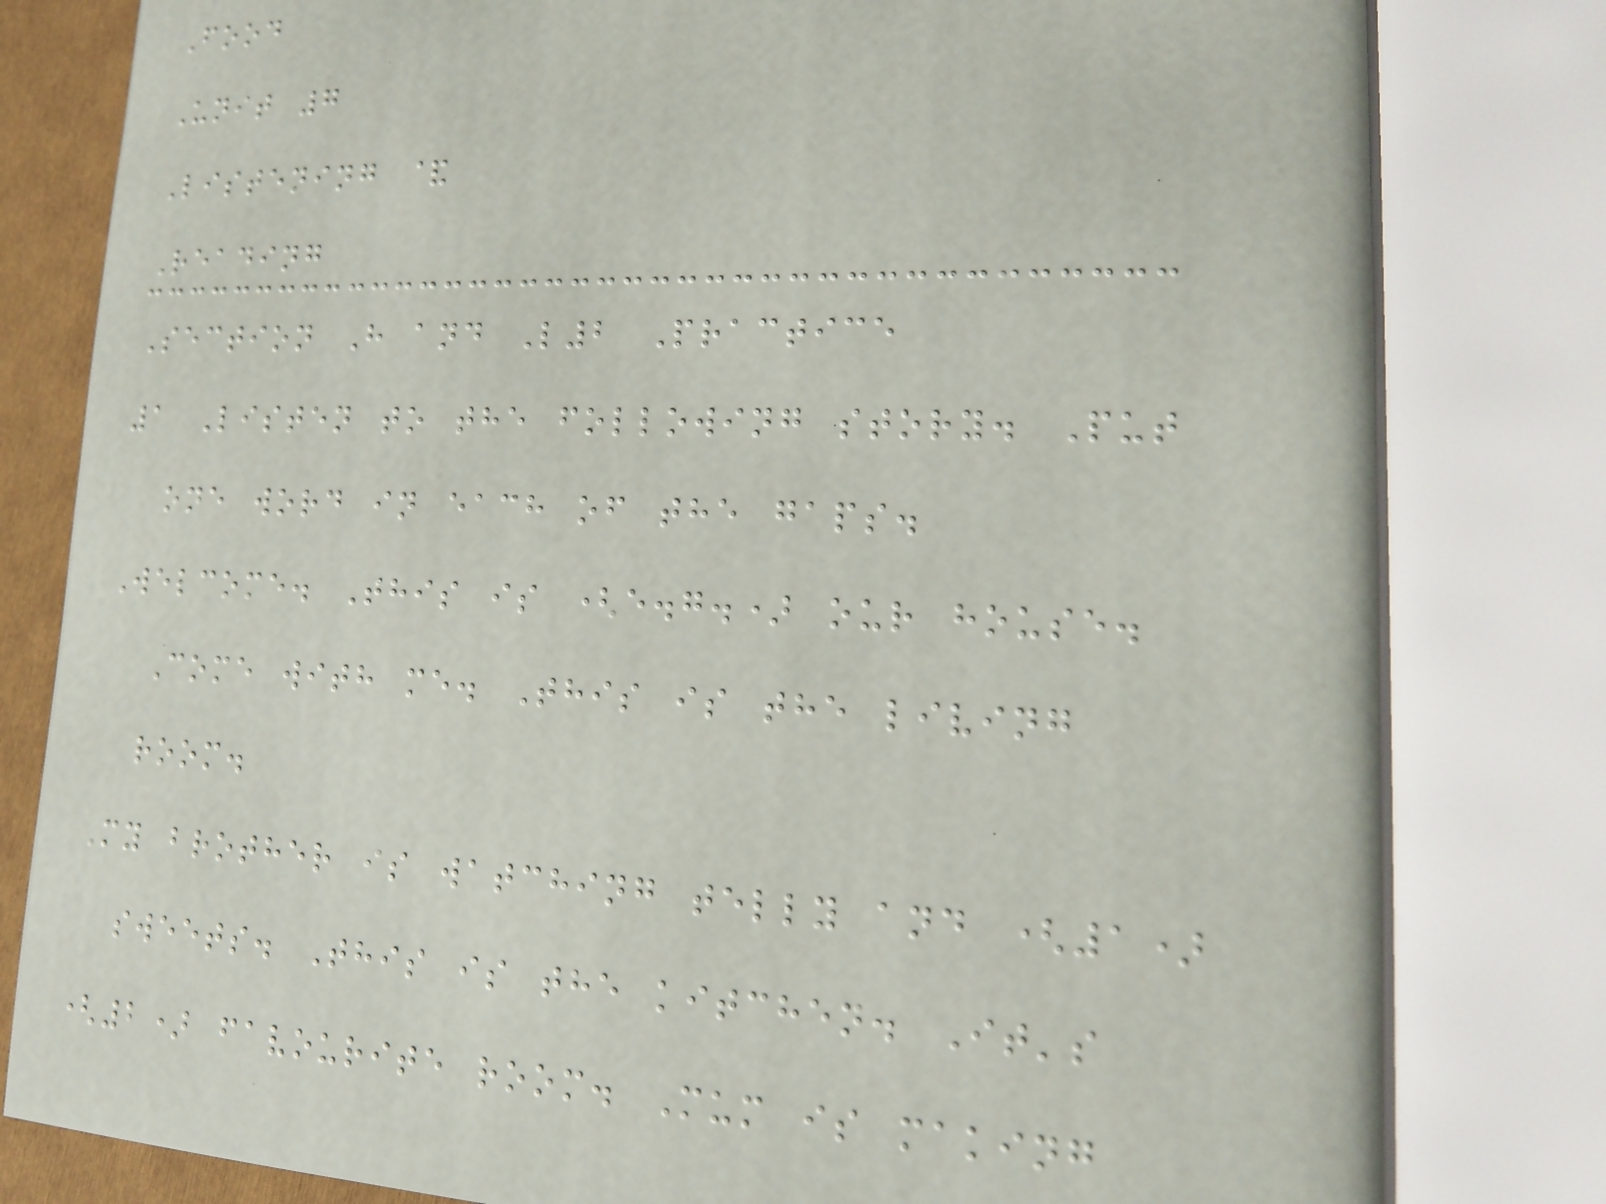Food
Unit 7
Listening &
Reading
Section H and L2 Practice
1 Listen to the following story. Put
one word in each of the gaps.
Welcome. This is (e.g.) our house.
Come with me. This is the living
room.
My brother is watching telly and (1)
sweets. This is the kitchen. It's
(2) favourite room. Mum is making
